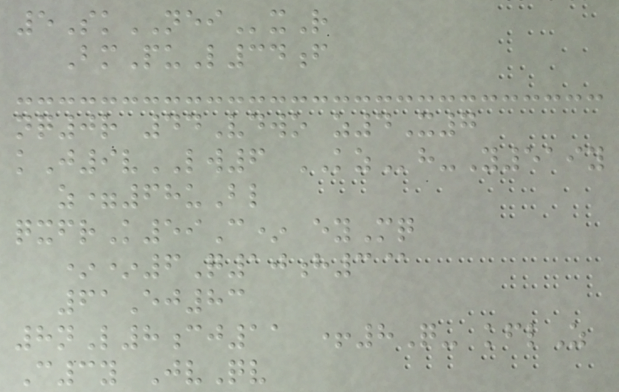5SkNEIxR
BmPuL34f
nq0r 44Vdwo z4X7
kJ9vLW6 KZh-Y519y
z=68uBl
qxfrK59C* eyMq
**6Q10h3@
61Ej83
8nL8cj11 +8Q- kflZ
C3y JvQv
